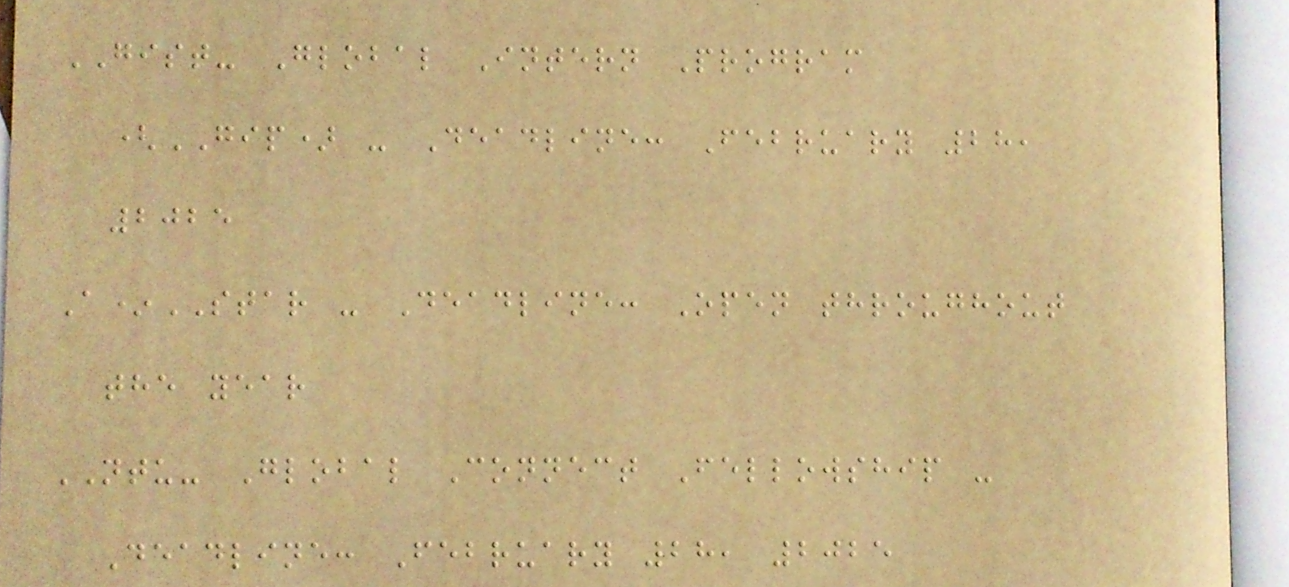GIST- Global Intern Program
(GIP) - Deadline: February 28,
2025
A*STAR - Deadline: Open throughout
the year
NTU- Global Connect Fellowship -
Deadline: February 28, 2025
